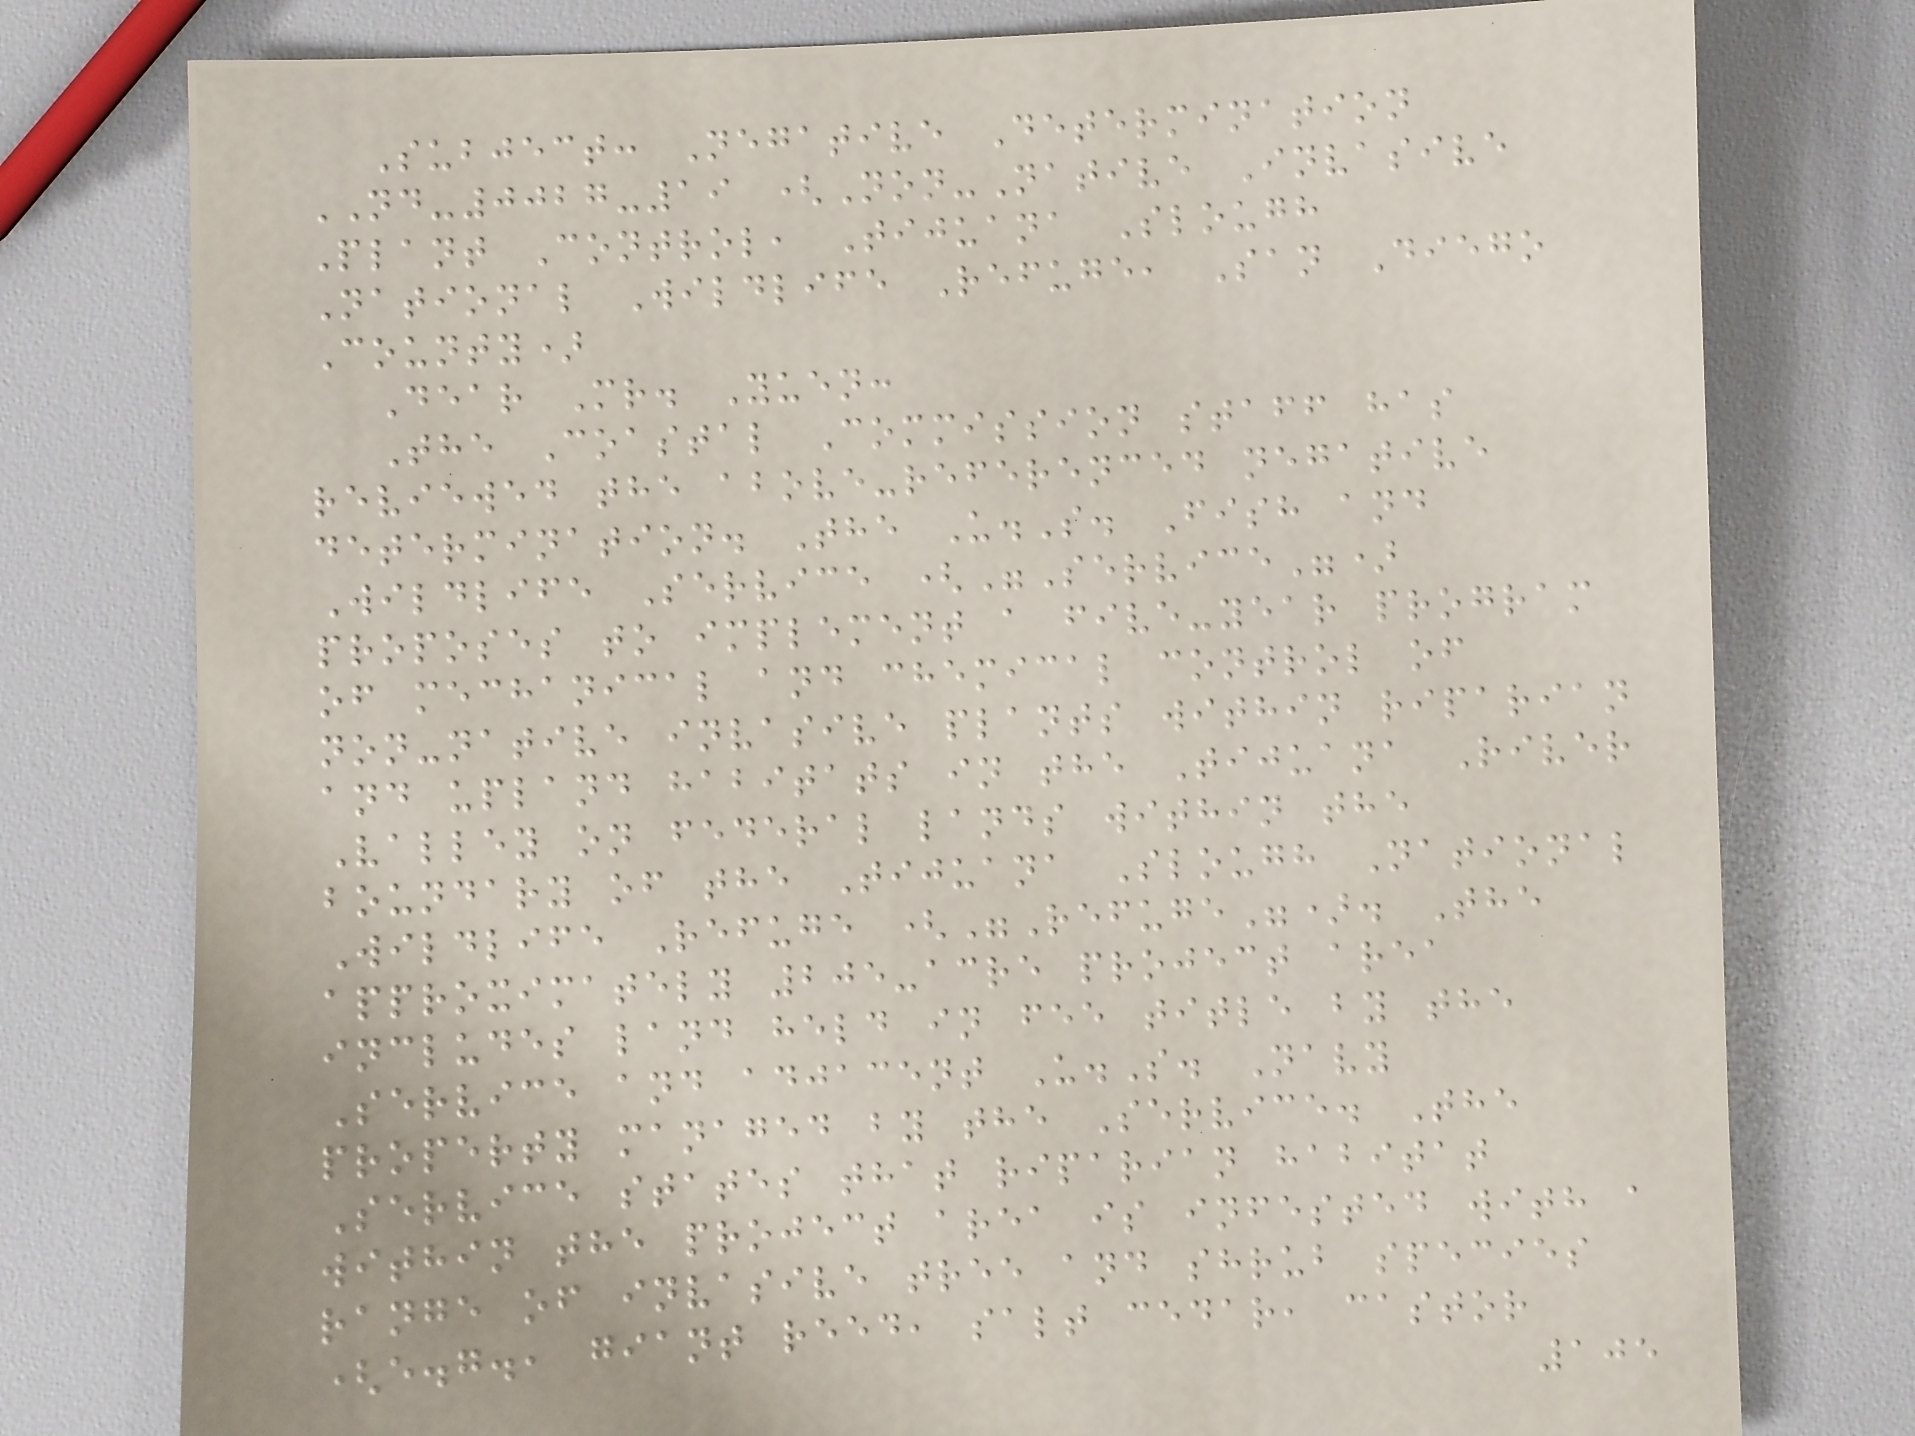Subject: Negative Determination
ND-0027-19 (Non-Native Invasive
Plant Control, Tijuana Slough
National Wildlife Refuge, San Diego
County)
Dear Mr. Yuen:
The Coastal Commission staff has
reviewed the above-referenced negative
determination. The U.S. Fish and
Wildlife Service ("Service")
proposes to implement a five-year program
of mechanical and chemical control of
non-native invasive plants within riparian
and upland habitats in the Tijuana River
Valley on federal lands within the
boundary of the Tijuana Slough National
Wildlife Refuge ("Refuge"). The
approximately 205-acre project area
includes land held in fee title by the
Service and adjacent U.S. Navy
property managed by the Service. The
Service states that riparian habitat
within the project area is infested with a
range of invasive tree and shrub species
(e.g., giant reed, salt cedar, castor
105
